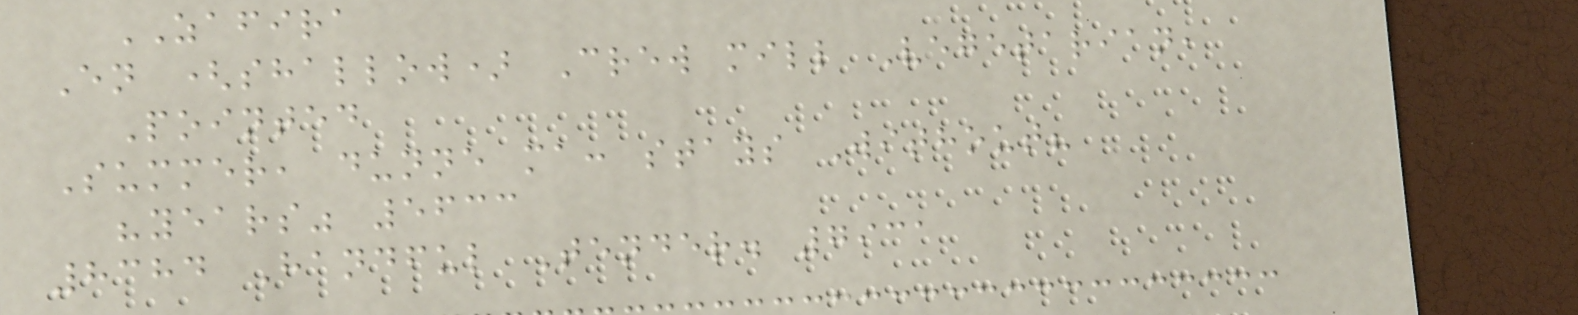ZAFIRA
En (shallow) Crew mill Vegetarian,
Pointed
Summer, dunne ma: stays Without?
"years" 5633
8384 Handful Tender. 7931
